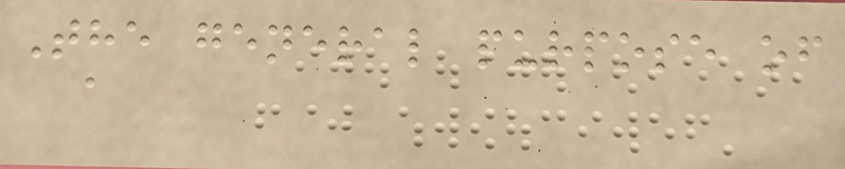The general purpose of
a
